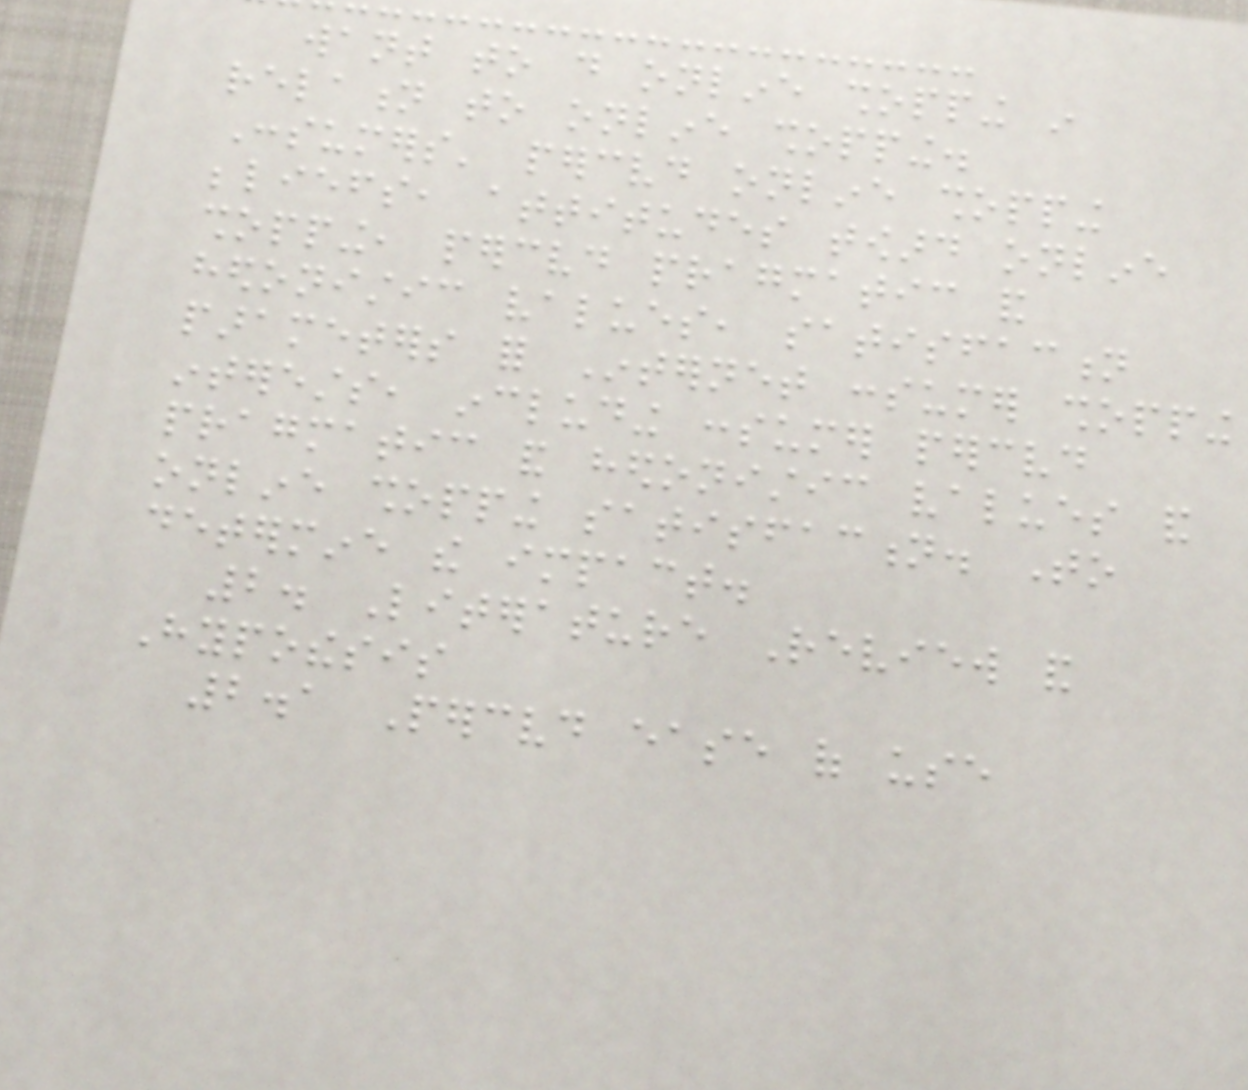want to do online shopping in
relation to online shopping.
Consumers' perceived online shopping
beliefs, attitudes toward online
shopping, perceived pragmatic and
hedonistic values, satisfaction
parameters for Internet consumer shopping
interests, including consumer perceived
pragmatic and hedonistic values and
online shopping satisfaction. To
determine the impact.
2. Literature Review and
Hypothesis
2.1 Perceived ease of use
